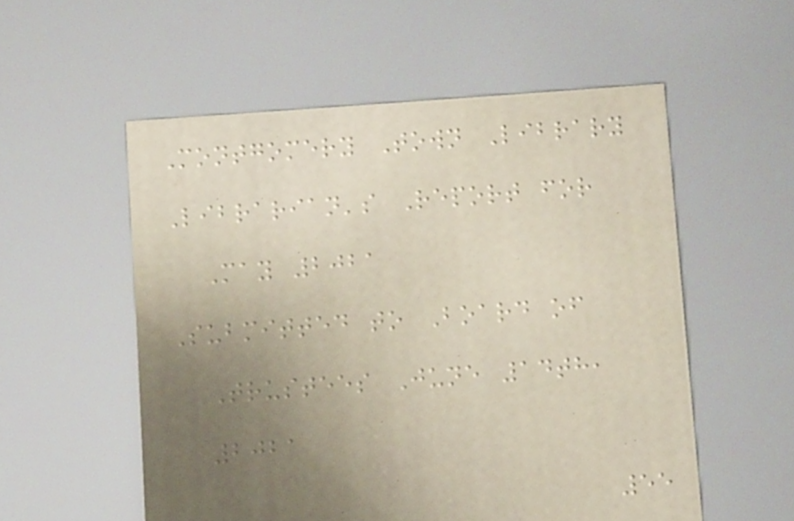Montgomery Town Library
Librarian's Report for
May 2021
Submitted to Board of
Trustees June 14th,
2021
55
